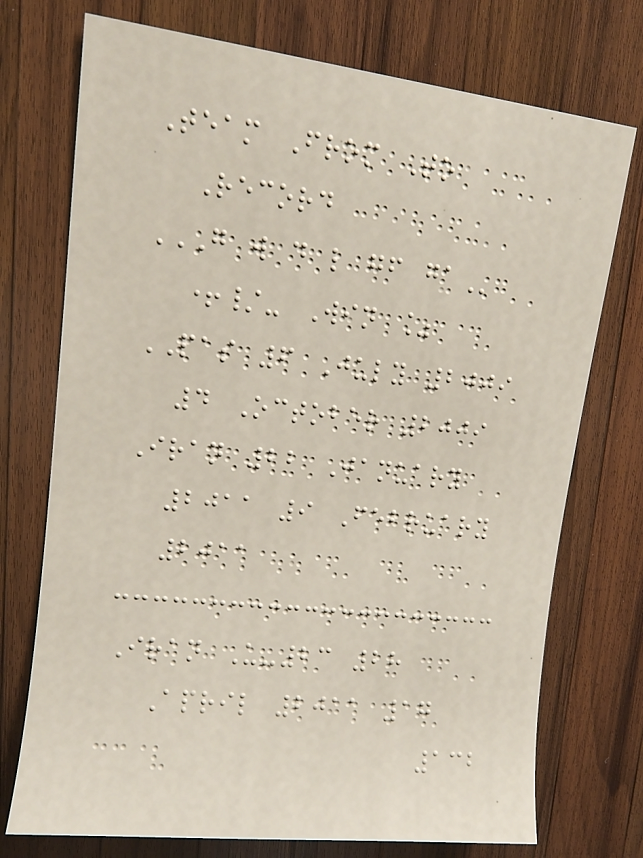Team From To
Record
G W D L GF GA
+/- Win %
PAS 6 July 2009
4 October 2009
Iran 22 January
2011 9 February
2011
Iran U-23 28
April 2011 17
132
